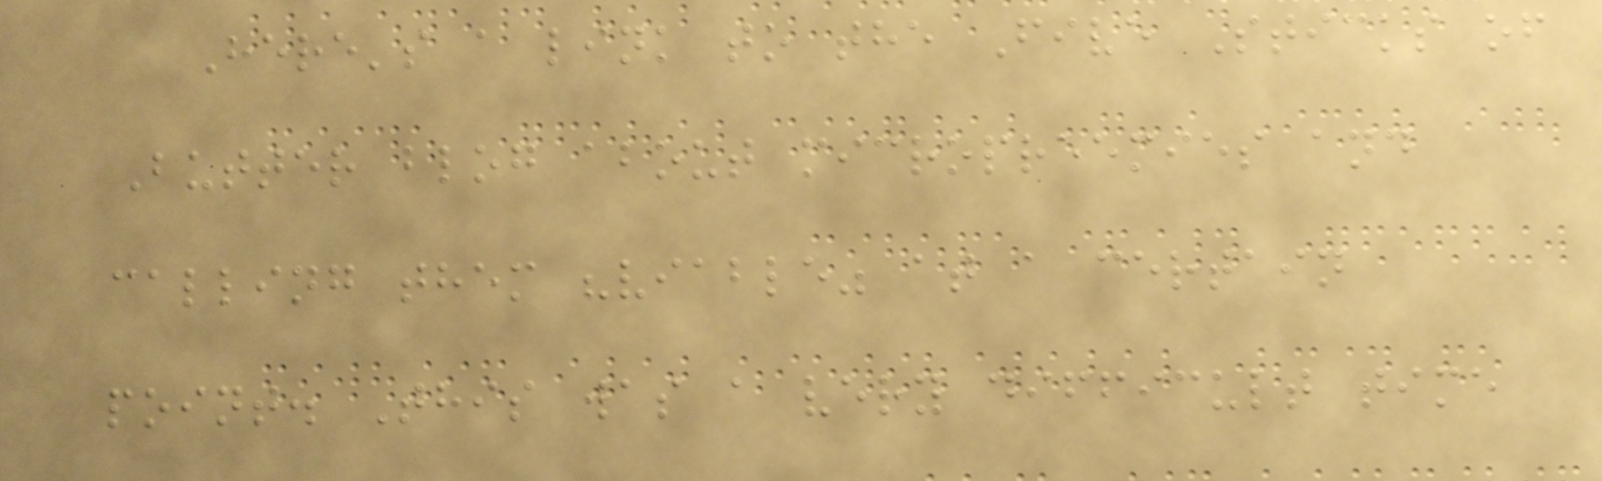Here's a link to the Five Sticks of
Butter blog about micropreemies and
calling them "viable" at a certain
point. This was a very difficult time
